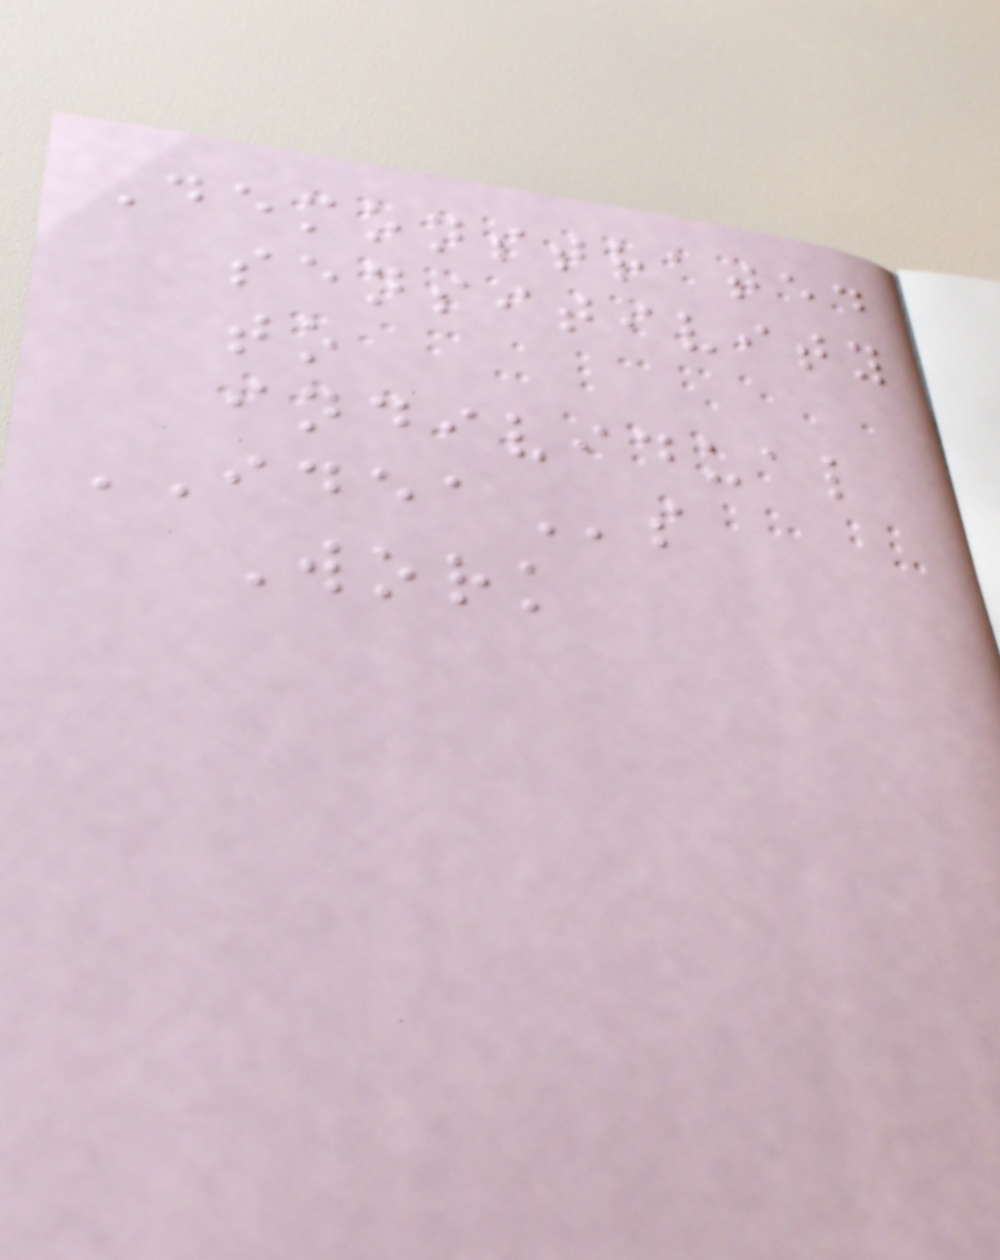Demonstrated
sensitivity
to
individual
IDEAs
Work
